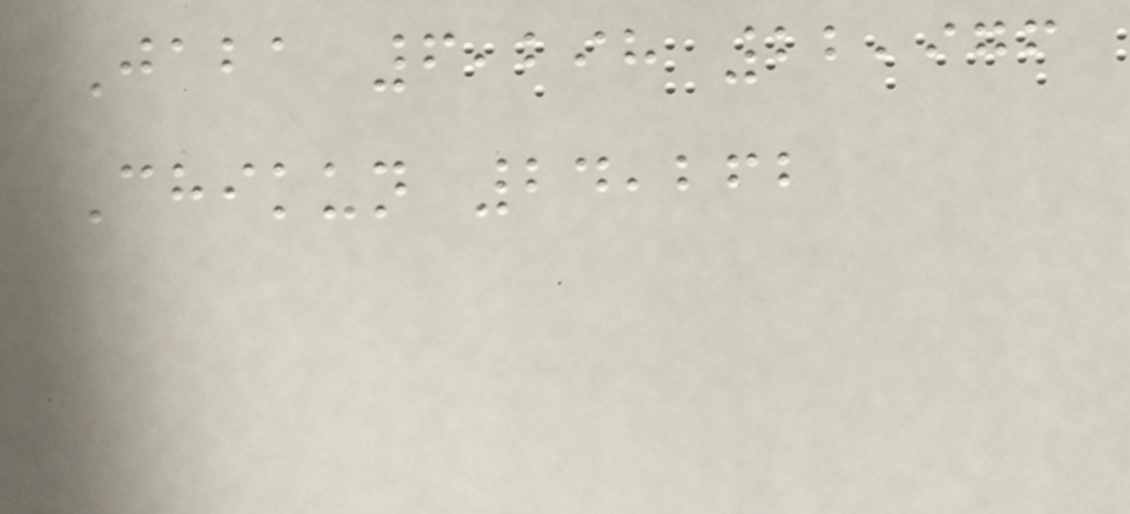Jaba 6,298 22,976
Chikun 24,262
